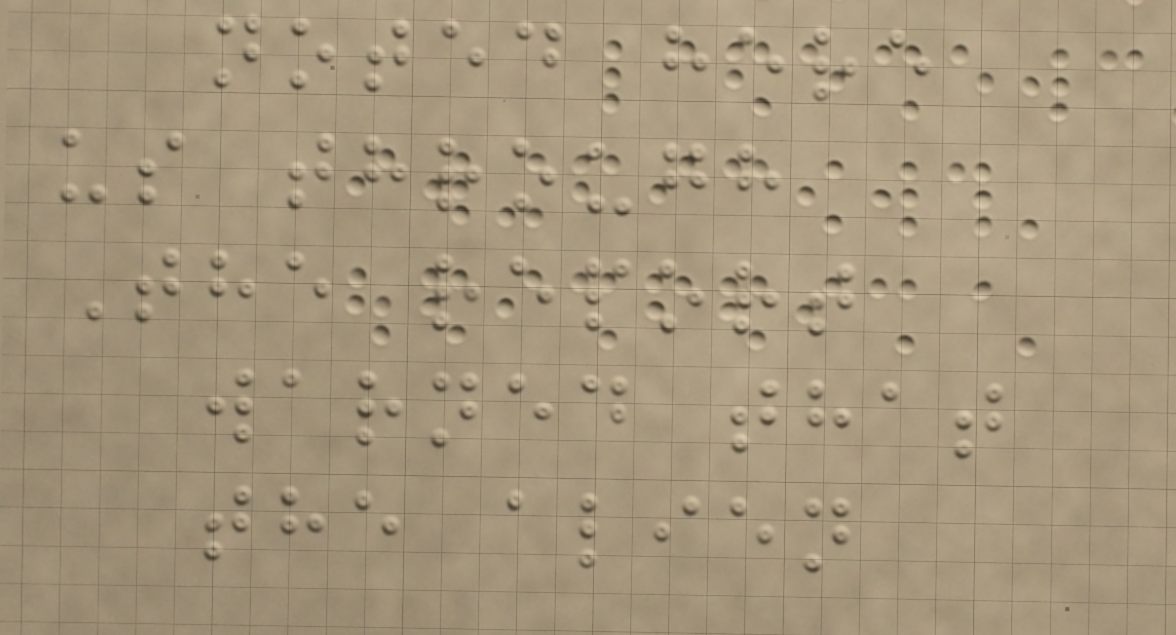noted here
us through
The report
warned that
the alien
